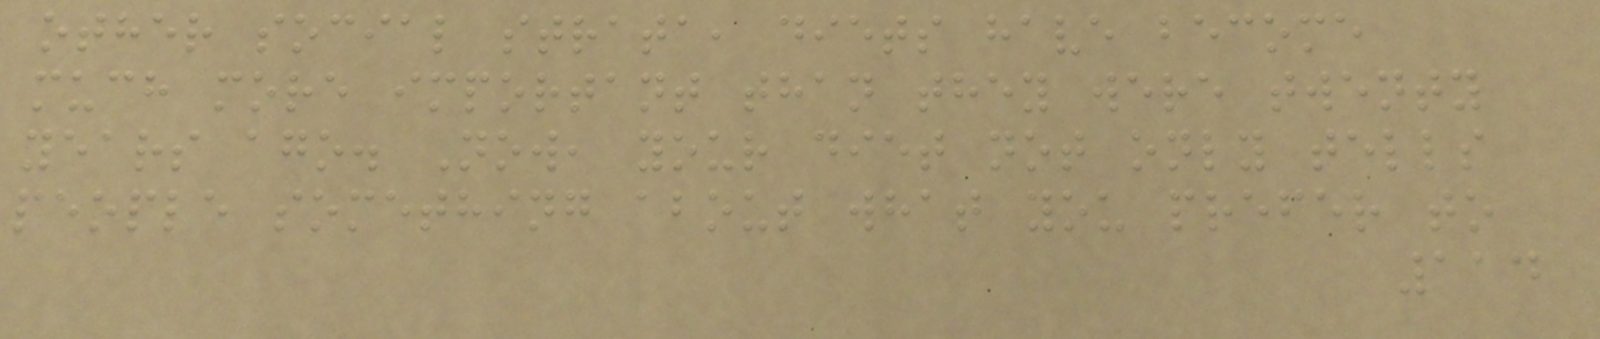other social strata, diets have become
much more important than they were twenty
years ago. Now, your diet not only tells
people something about what you prefer to
114
